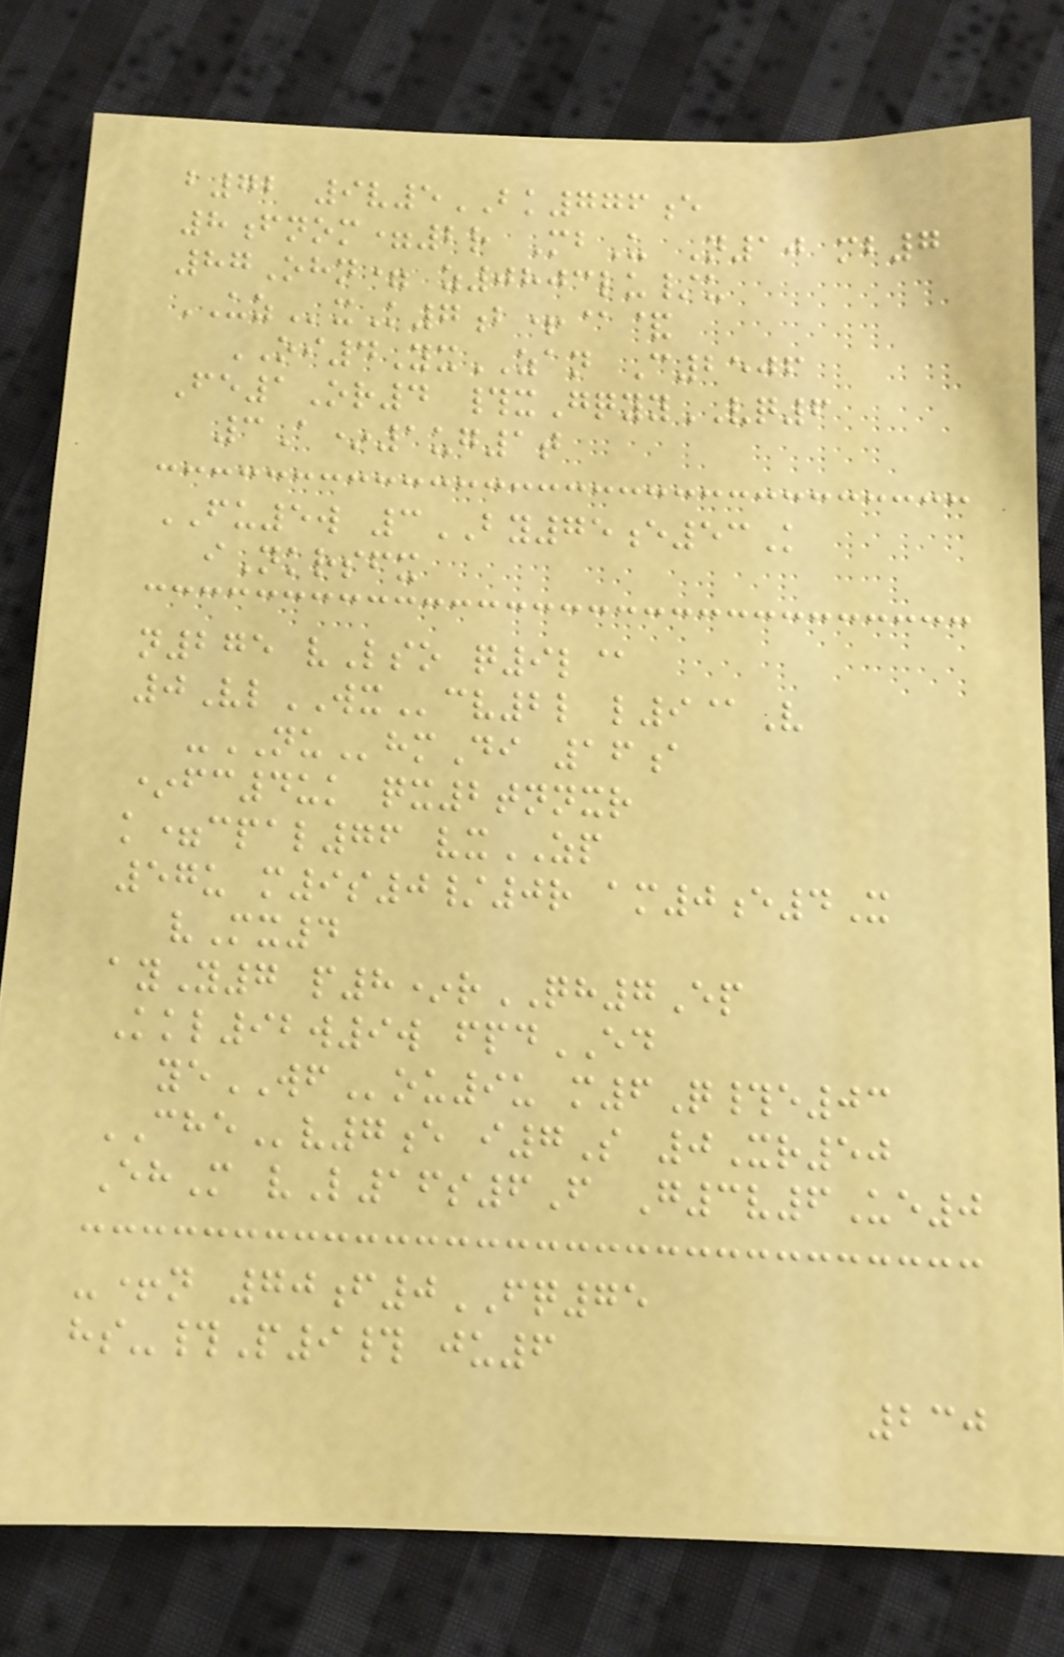b72 9v5BK776e
8fnom=2r MbU N10 mb7
87Ohn= z0803lu/u
UZxK7b+@&
OI4YxZAN C2506
Fe1Or4 #xGqyyVQ6
3A*1ug1t
FU5w 3BY75e53K
iNkrsfx
n275 vLso q9l@
0VlWXcv2l l9@V
-NUhmDi 16a
*fc4uk qx2tnnxr
k=cpal76 vxZP
57u m9s0/0r am0e4X
vMx4
ayY7 p8*rQH7Ep
Kkl92w9w fpdED
yeWFou9u m6Q#e03
CHEv7e i7S 0Xr50
EhM vL16s6F G3v6Ue0
-+n 70f0FQ75
hs-#P9# ju6
230
